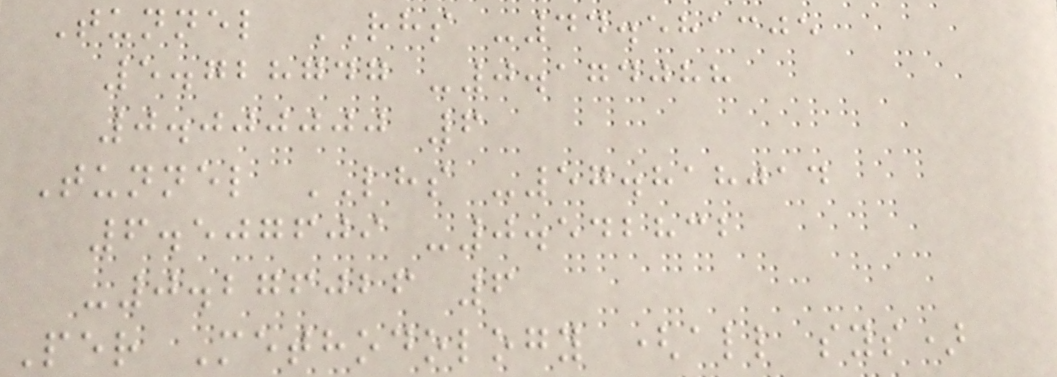Tunnel RHS -44.581305
5.728747 -0.174088
0.000000 6
Tunnel LHS -57.818014
6.507609 -0.542832
-0.276026 6
Per Methodology (all sys)
